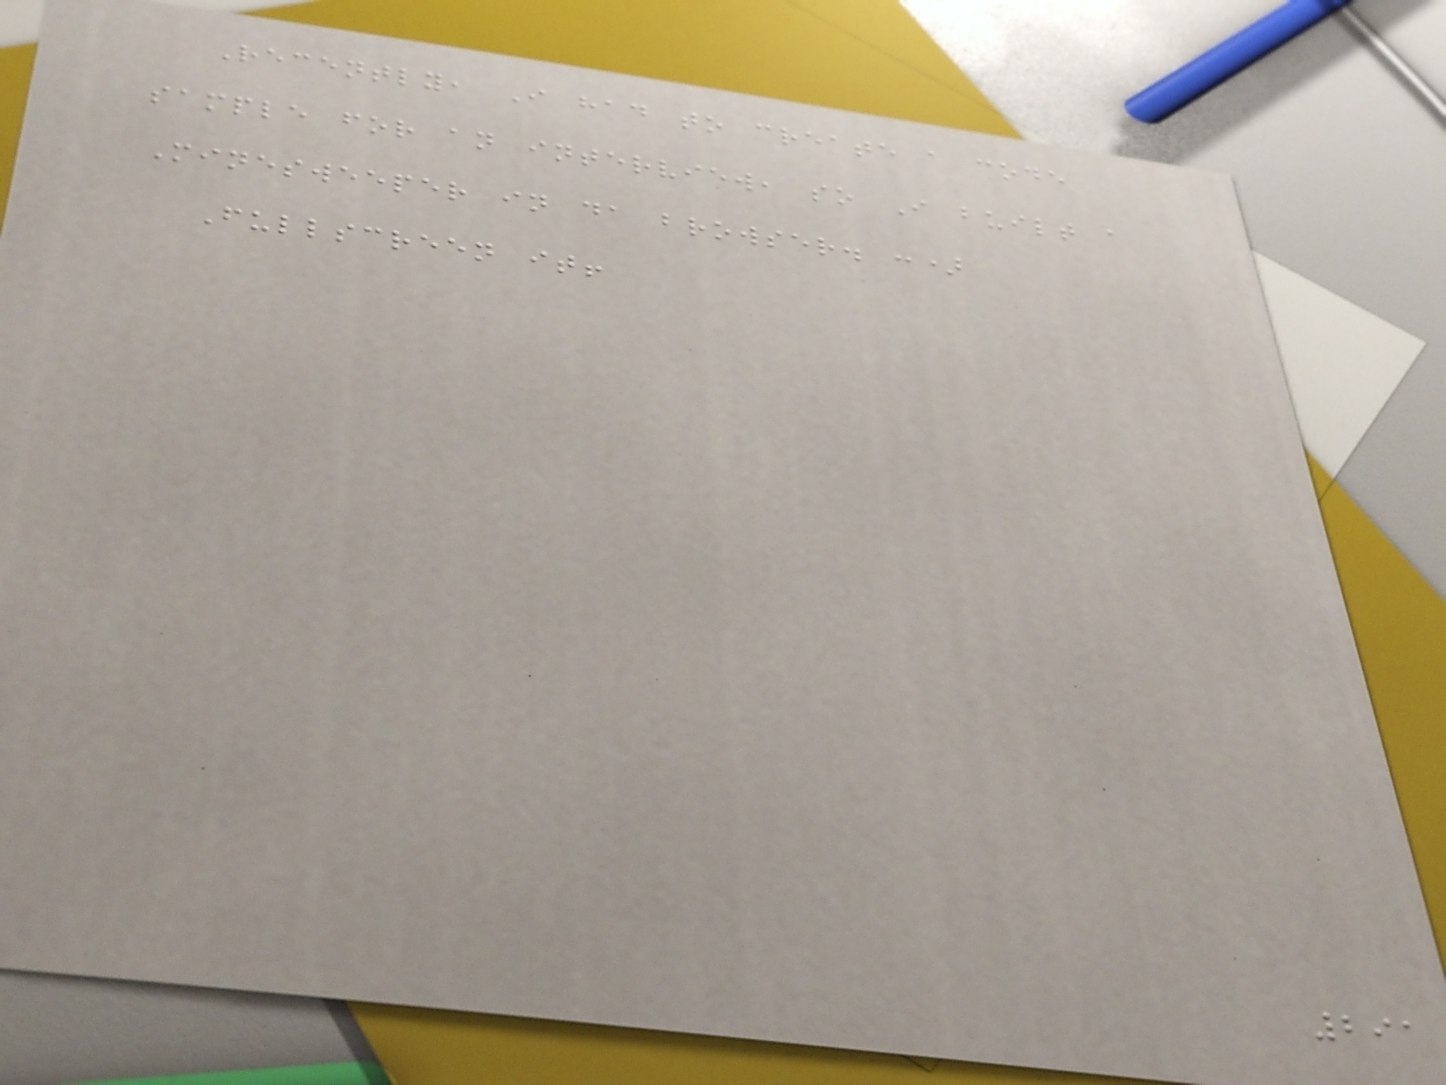Recently, I had to create a code
sample for an interview, so I built a
Minesweeper in da browser. :)
Fullscreen it!
291
